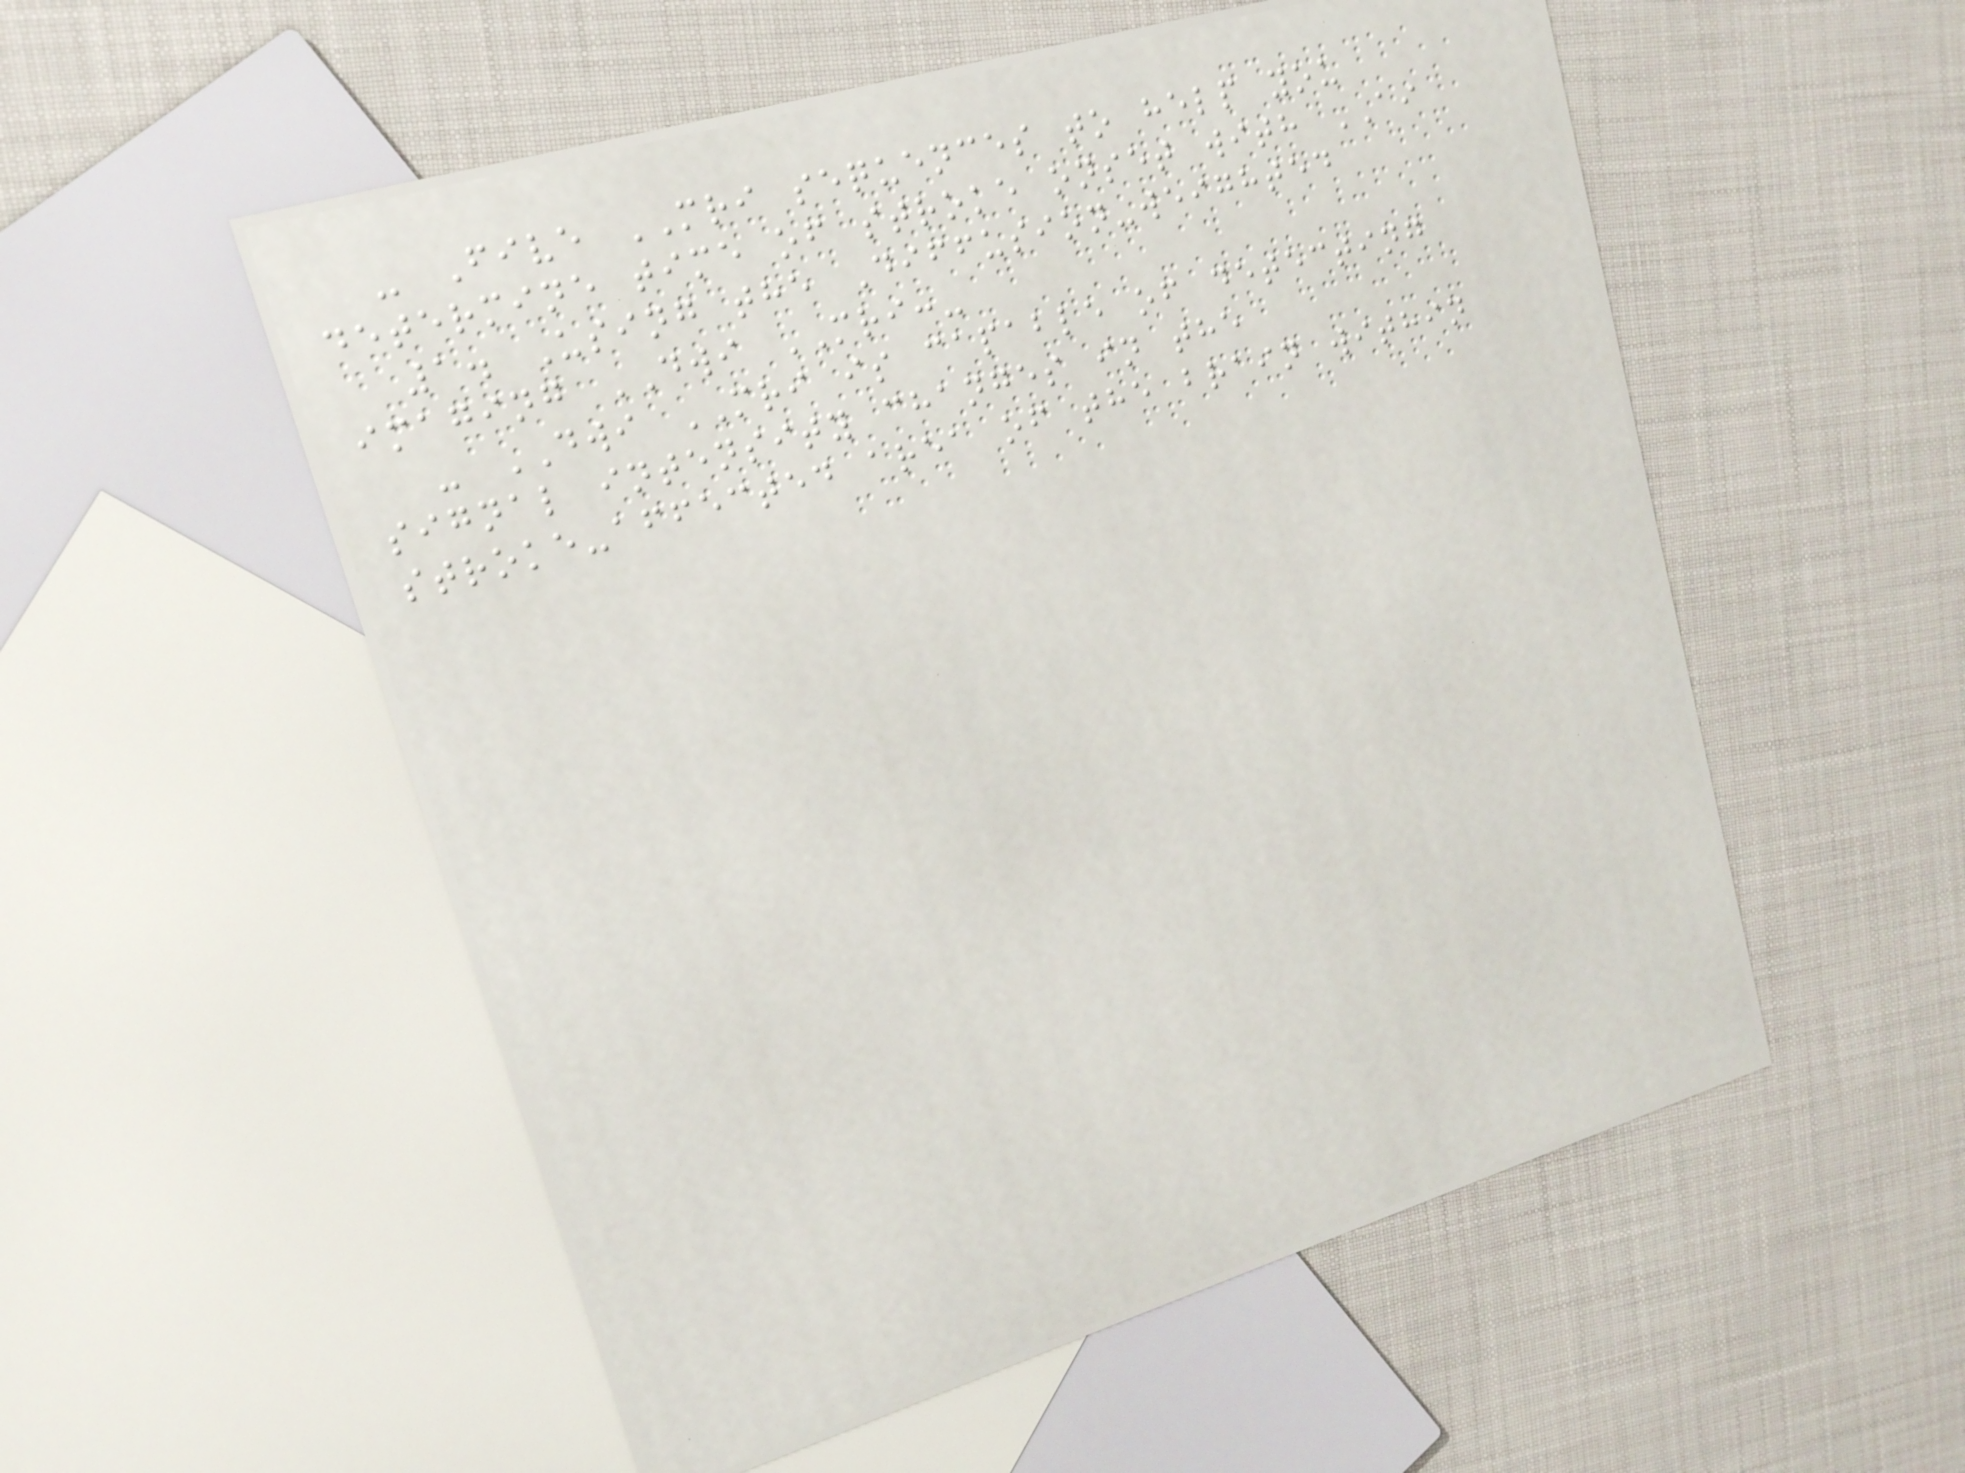- Five MRI sequences to help you
determine time of stroke onset with AI
1. Using the Diffusion-weighted
imaging DWI MRI:-
- DWI MRI is capable of detecting
signal intensity changes in the
stroke-affected area of the brain within
